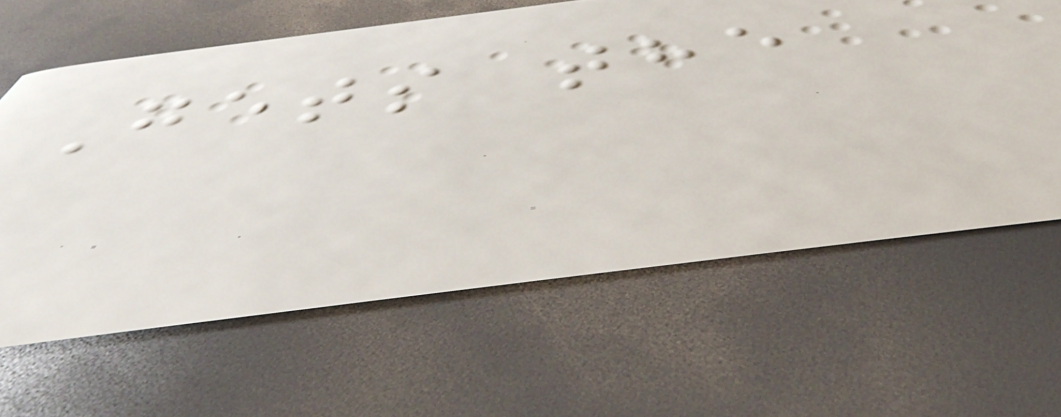Gets the
